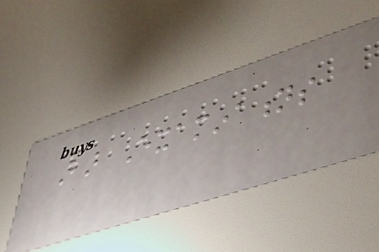Bar Examinations
